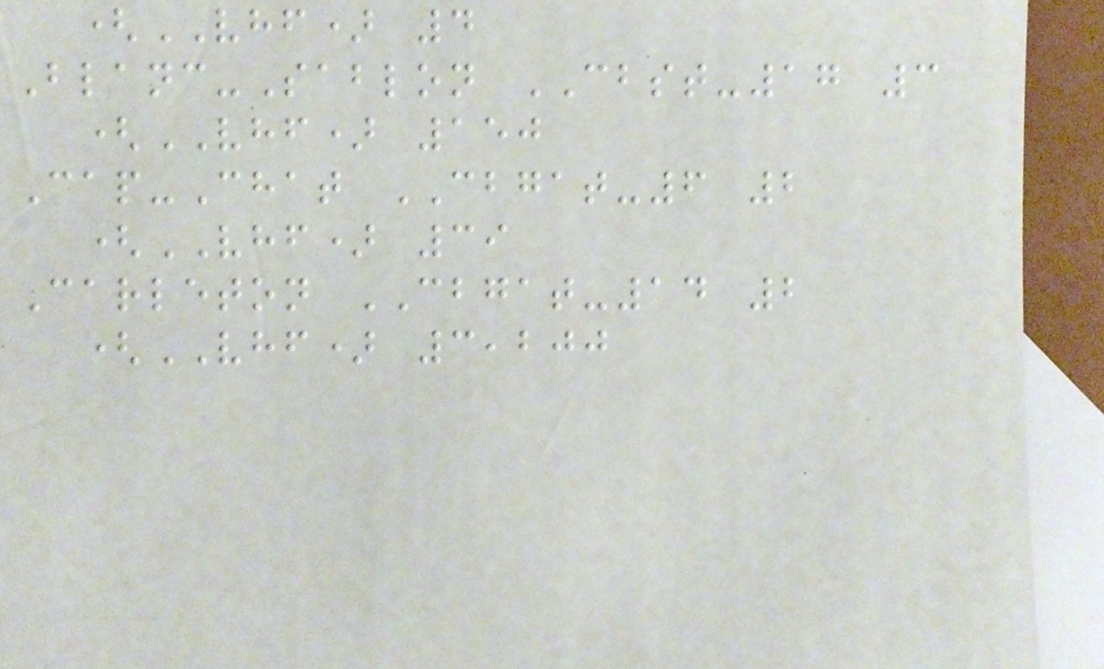(VHF) 4
Blanc-Sablon CBST-17 3
(VHF) 150
Cap-Chat CBGAT-6 2
(VHF) 39
Carleton CBGAT-14 2
(VHF) 3,200
